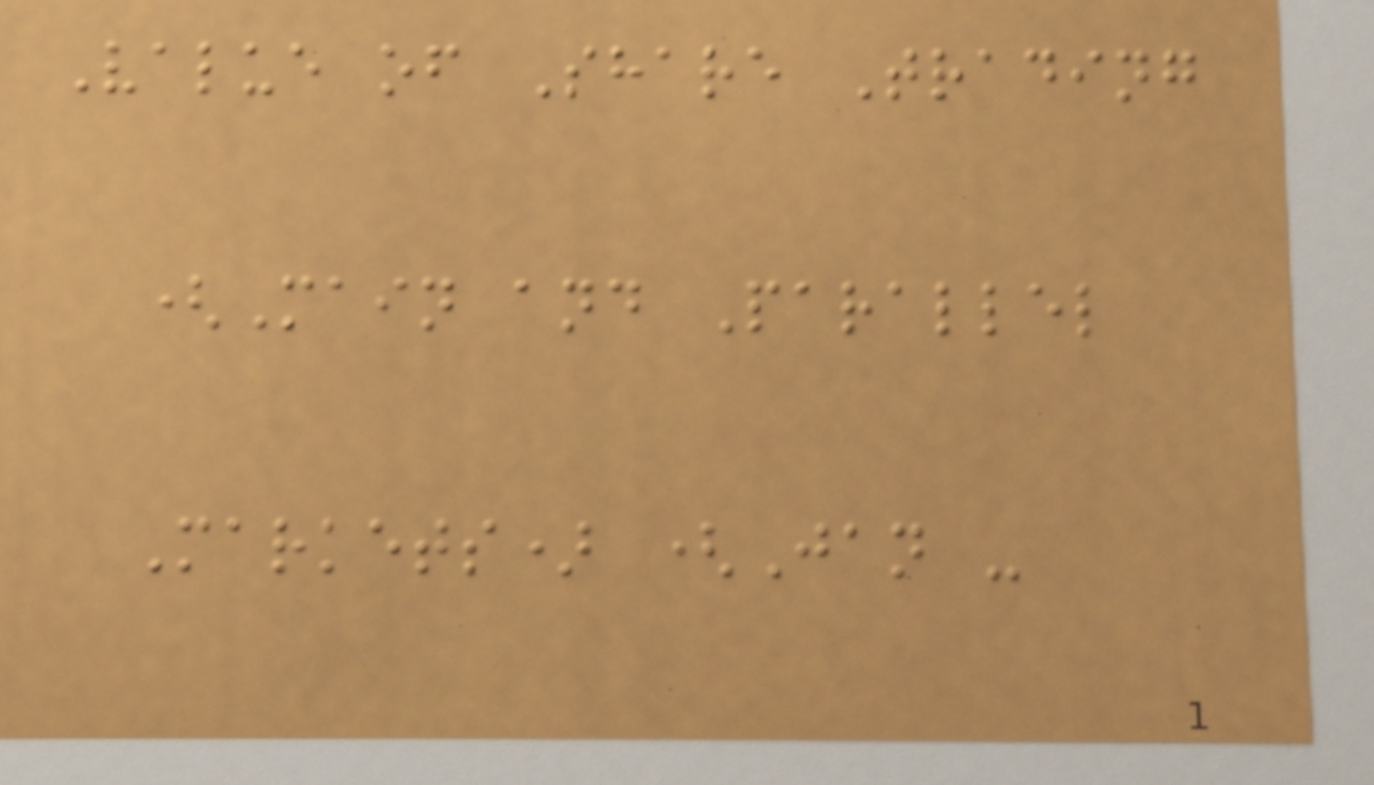Value of Share Trading
(Main and Parallel
Markets) (Jan -
